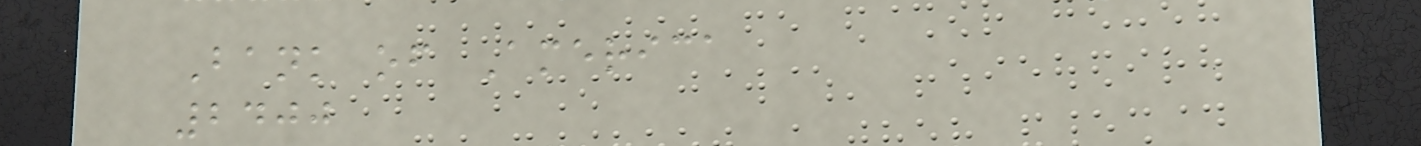Bank of America
2400
